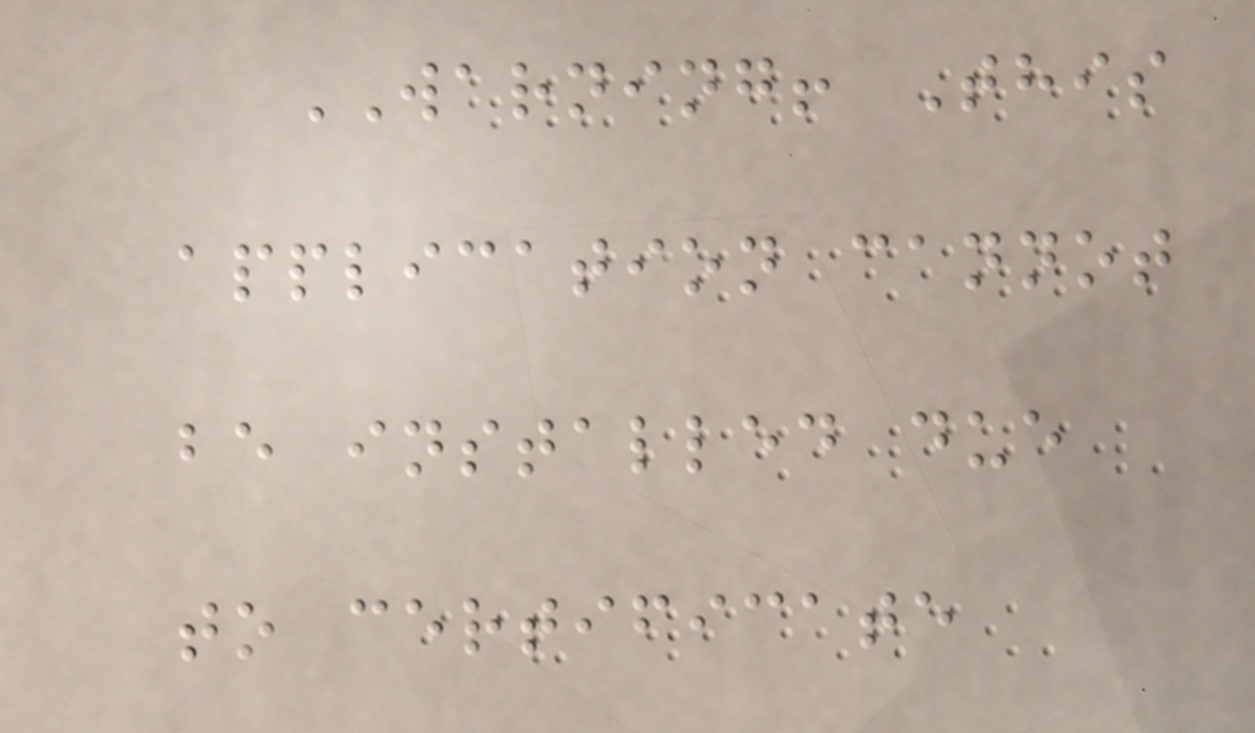WARNING! This
application cannot
be installed due
to certificate
